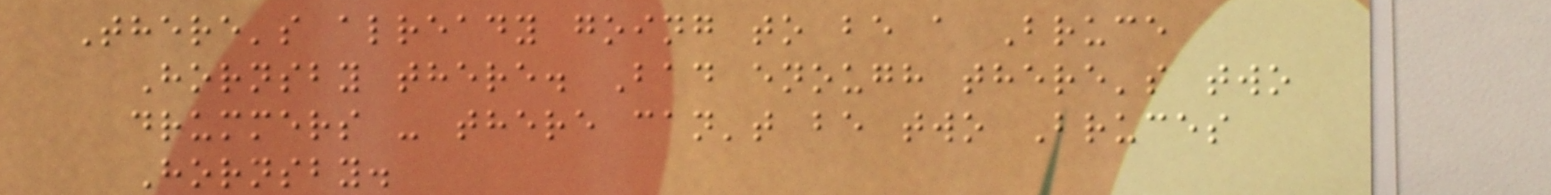There's already going to be a Bruce
Hornsby there. Bad enough there's two
drummers - there can't be two Bruces
Hornsby.
